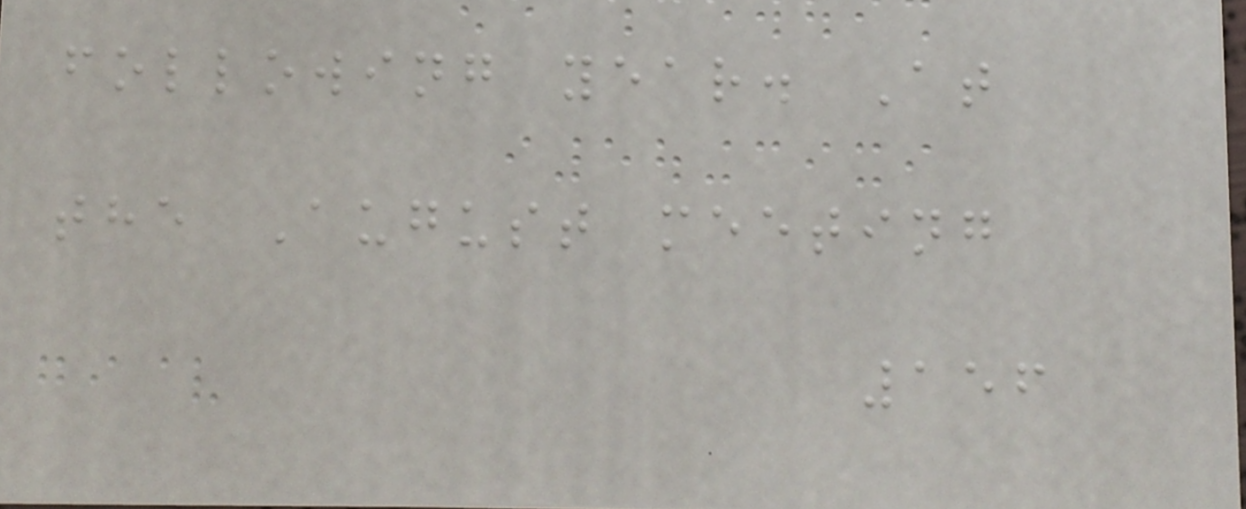following year. At
the August meeting
156
